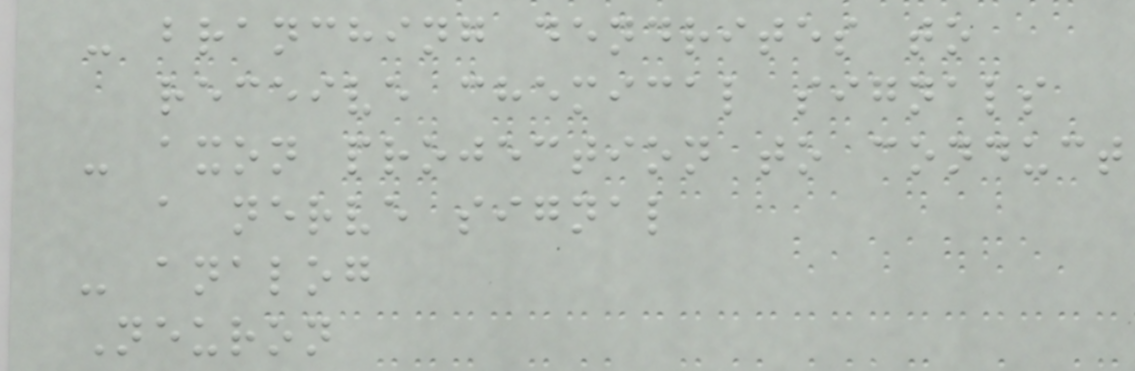- branching dendrites to
receive chemical signals
- axon projection to conduct
a nerve signal
- analog
Neuron
